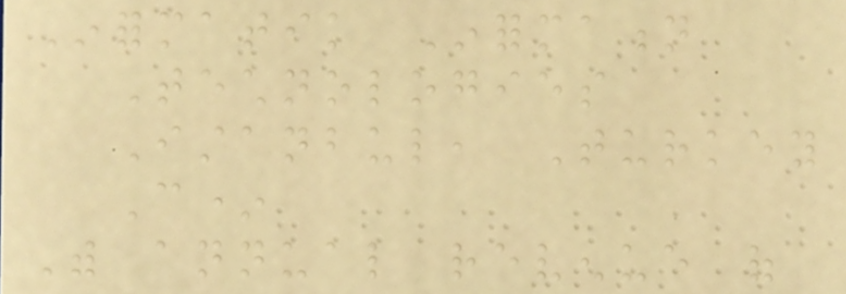Informatik Information
Technologies
Istanbul, Turkey
C*
With annual revenue of
